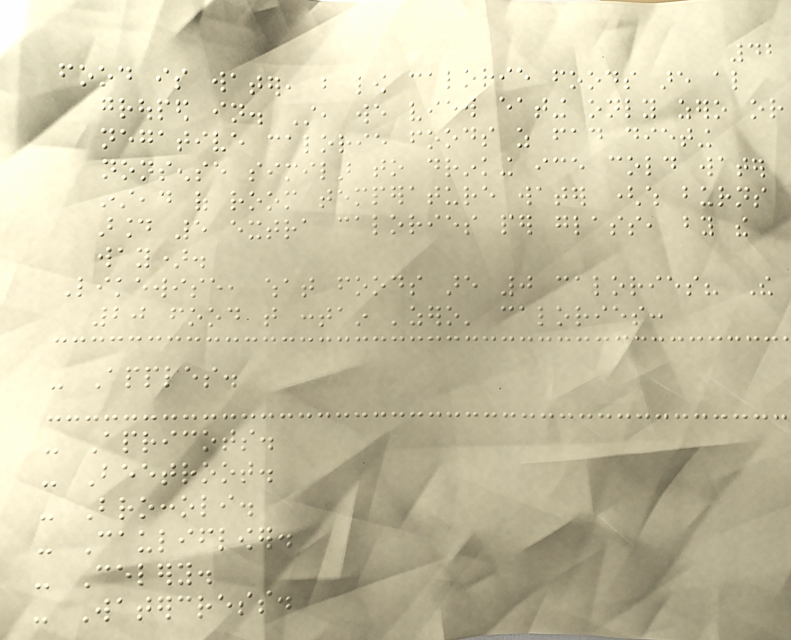42
food is water, but low calorie foods are also
grouped in. Still, we view eating only zero or
negative calorie foods as fad dieting
nonsense similar to drinking ice cold water
instead of room temperature water (which burns
around 5 extra calories per glass, by the
way).
Likewise, what foods are 0 calories? The
20 food that contain 'zero' calories:
- Apples.
- Apricots.
- Beetroot.
- Broccoli.
- Cauliflower.
- Celery.
- Watercress.
